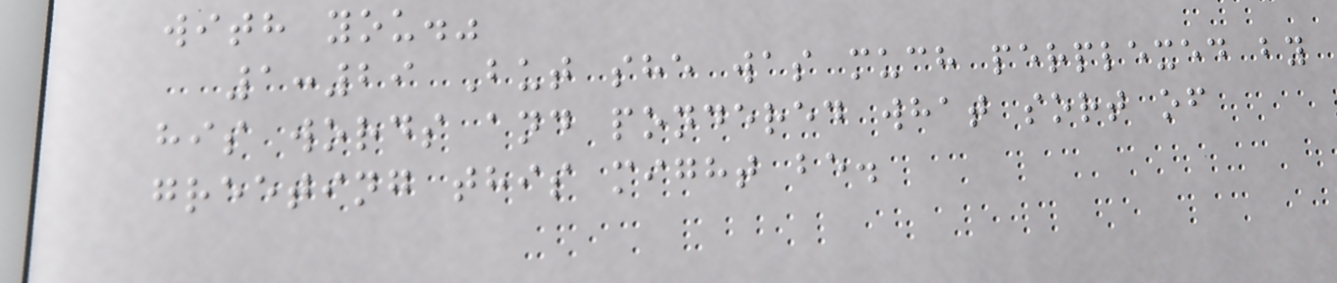with you."
1:29 But she was much perplexed by
his words and pondered what sort of
greeting this might be.
